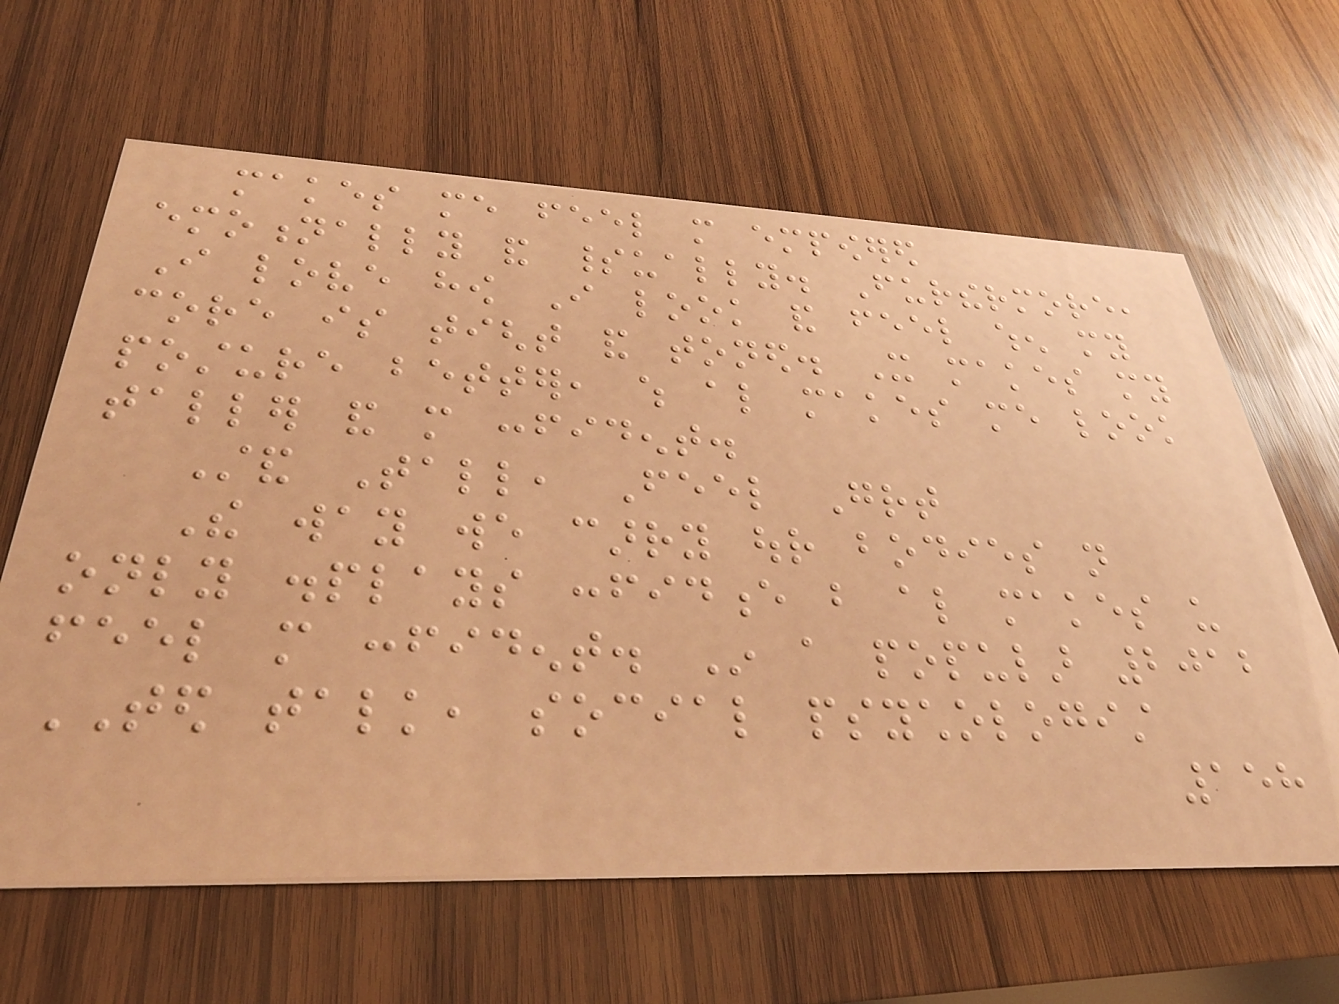makes me feel more empowered
emotionally and spiritually. Furthermore,
I love how I look and feel when my
core is tight and toned. It makes my
posture better, which also makes me look
taller and more confident.
Stand Tall, Feel Great
The way we carry our bodies not
only displays confidence but also makes us
feel more confident. In a popular 2012
TED talk, social psychologist
158
